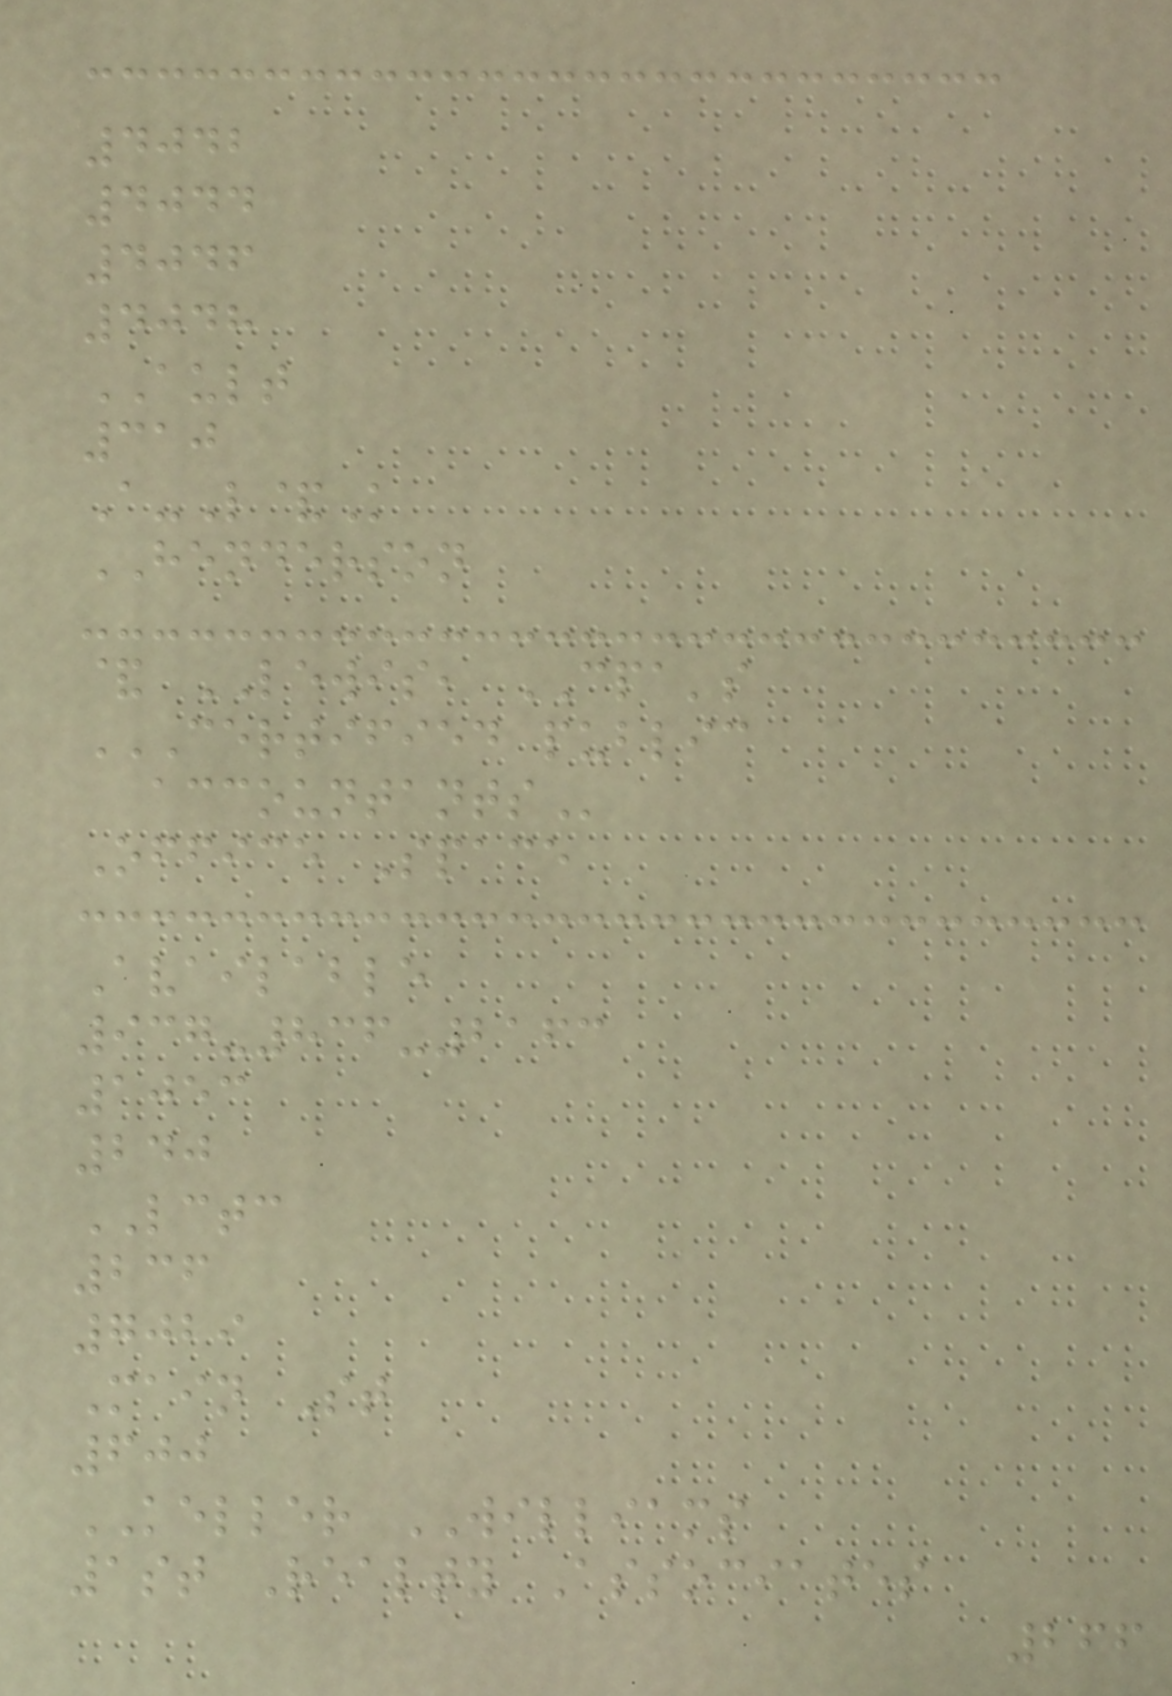4042
4044
4046
4048
AULT
310
A-L&K
HENDERSON
& LEWIS, CPA's
CERTIFIED PUBLIC
ACCOUNTANTS
Office Space
Available
937-836-2163
1053
240
LCTC
236
7029
Main St
600
KELLER WILLIAMS
1st Realty Associates
266
